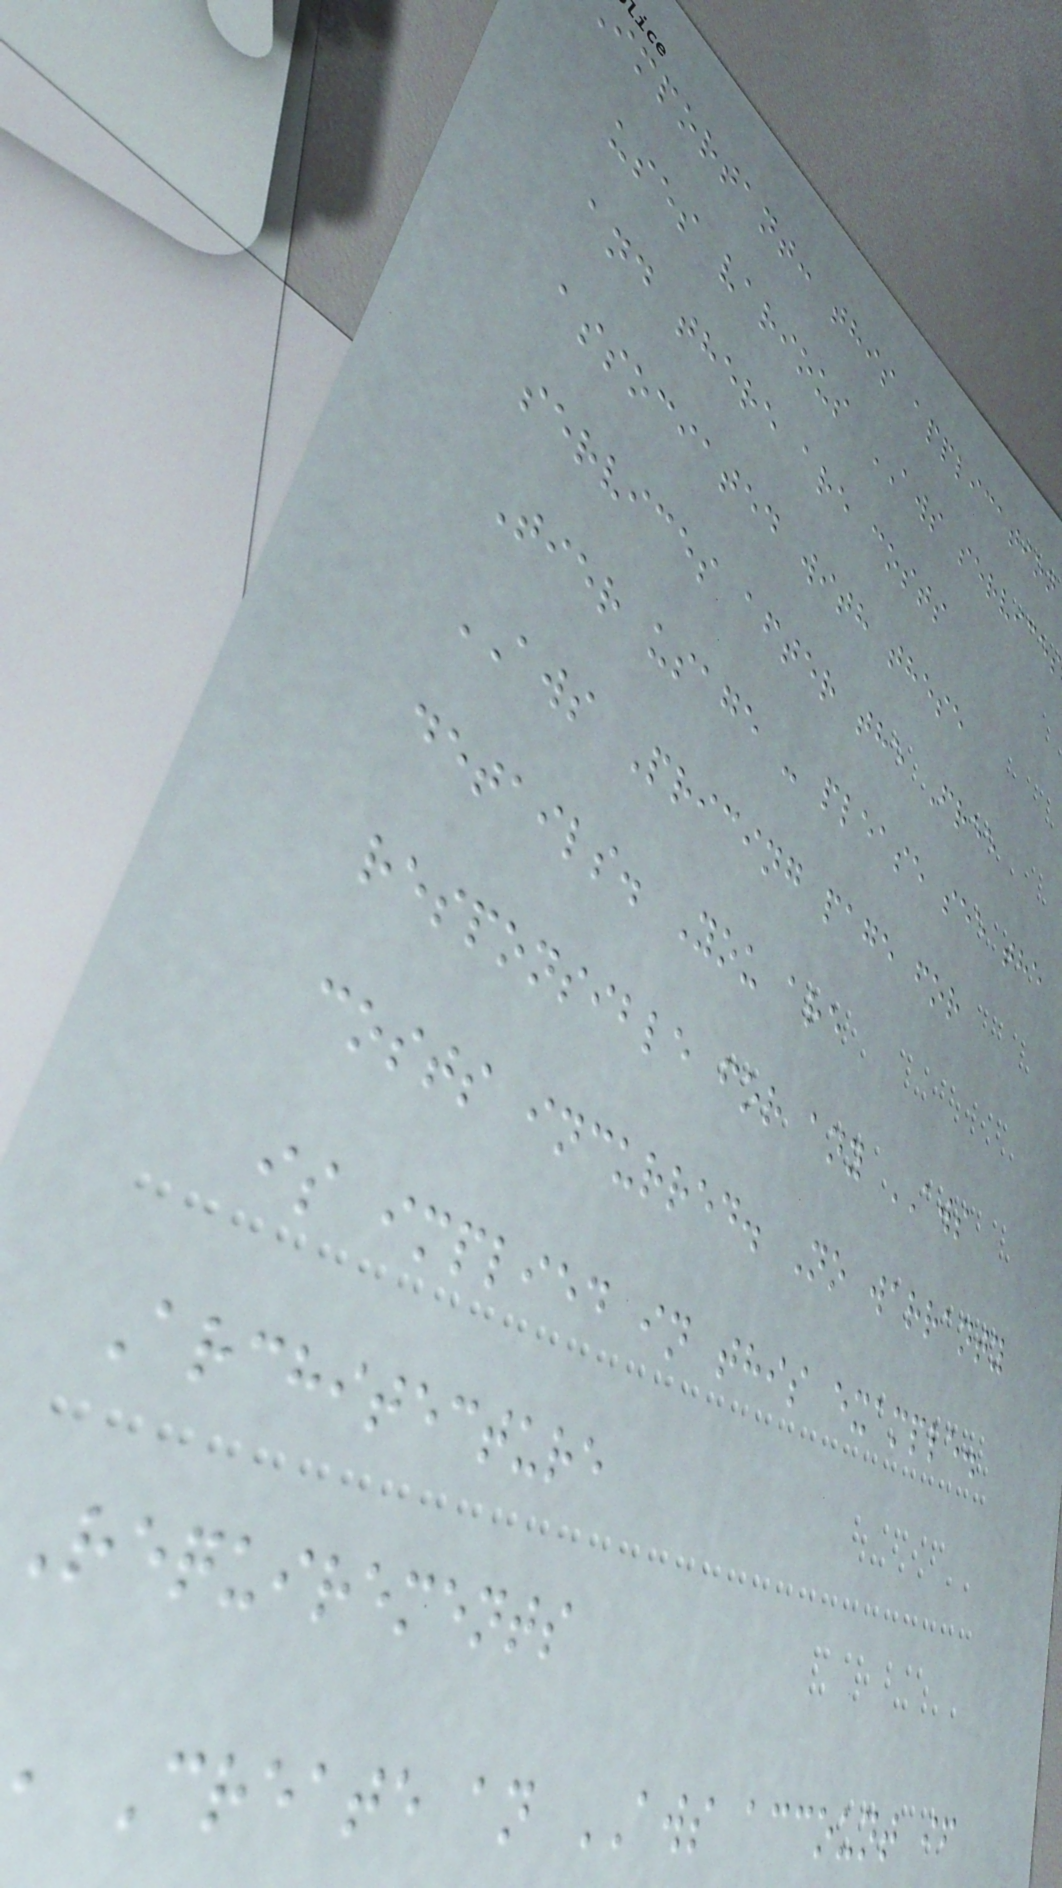important: this application
uses various AWS service
and there are costs
associated with these
services after the Free
Tier usage - please see the
AWS Pricing page for
details. You are
responsible for any AWS
costs incurred. No warranty
is implied in this example.
Architecture
Requirements
Create an AWS account if
